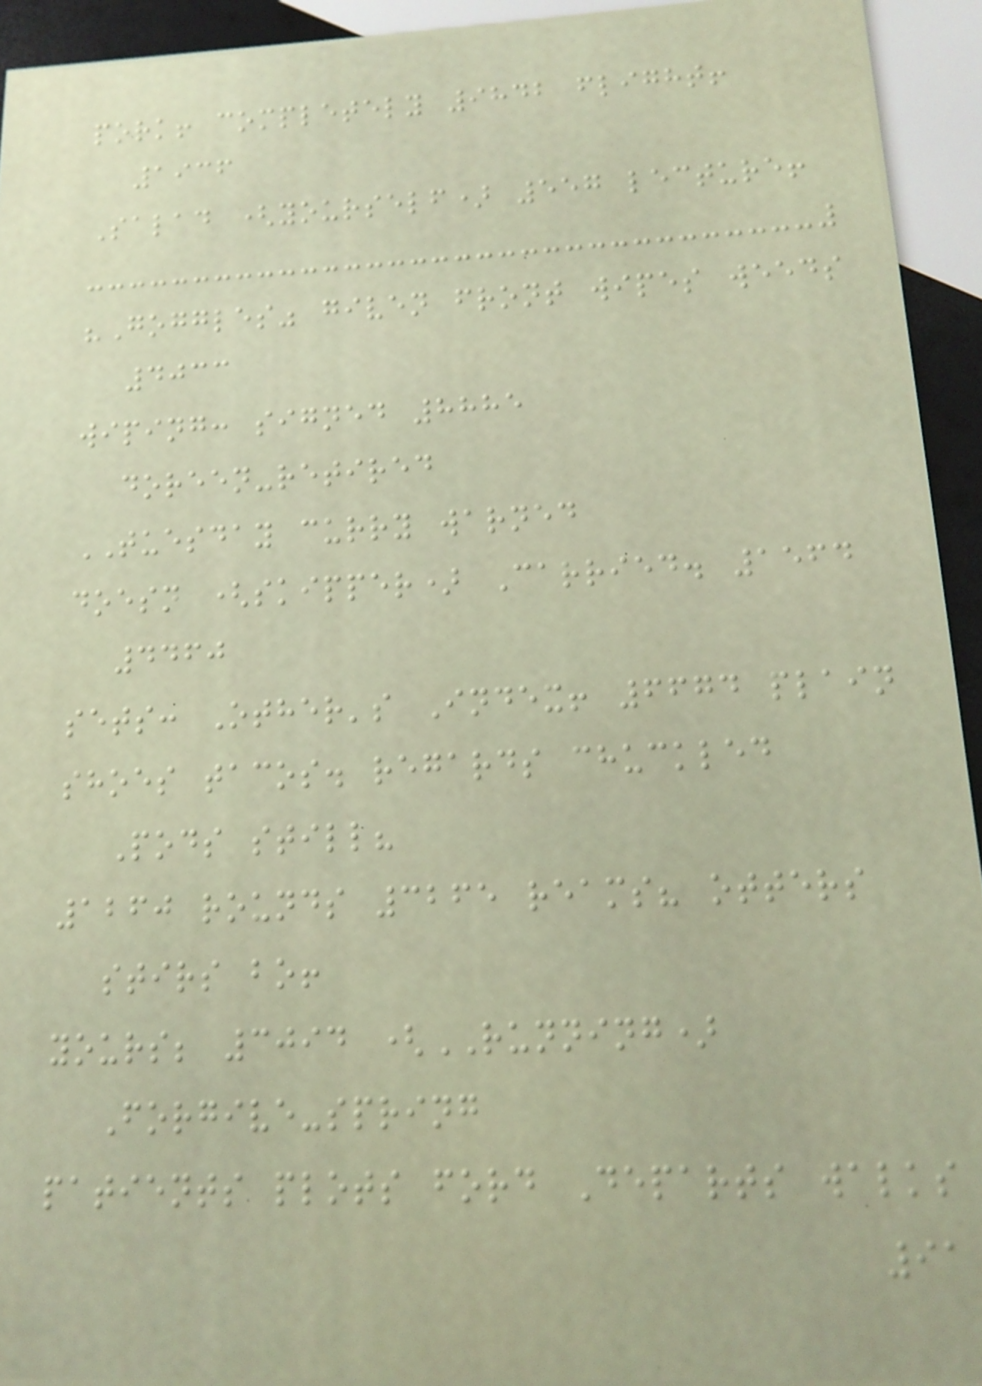pork! completely 9842 flight!
1936
Salad (yourself) 557 lecture!
"Goggles" given front wipes weeds
4033
wiping: signed 8885
doreen-retired
TUESDAY curry warned
doesn (skipper) Carried. 1564
4460
sets: Other's Index! 6674 plain
shoes tacos. regards chuckled
Pods still?
1260 rounds 3265 reams? otters
stirs bo!
yours; 3094 (RUNNING)
Forgive-spring
patients plots ford Departs walks
91
